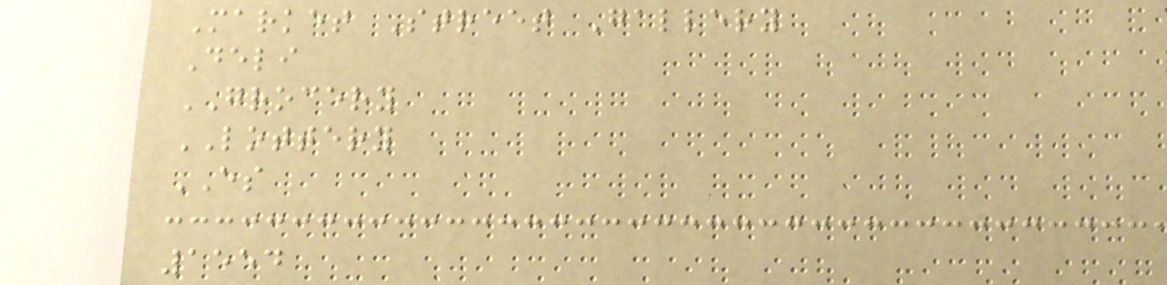Market Street Gallery
Deli
GROCERY
LOTTERY
ES
1554
